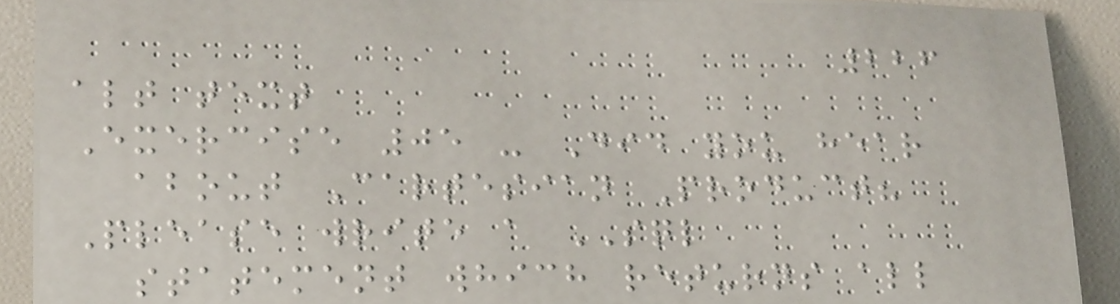226
alt text
Exercise 05 - Did you hear
about Cartesian Product?
Please write a SQL
statement which returns all
